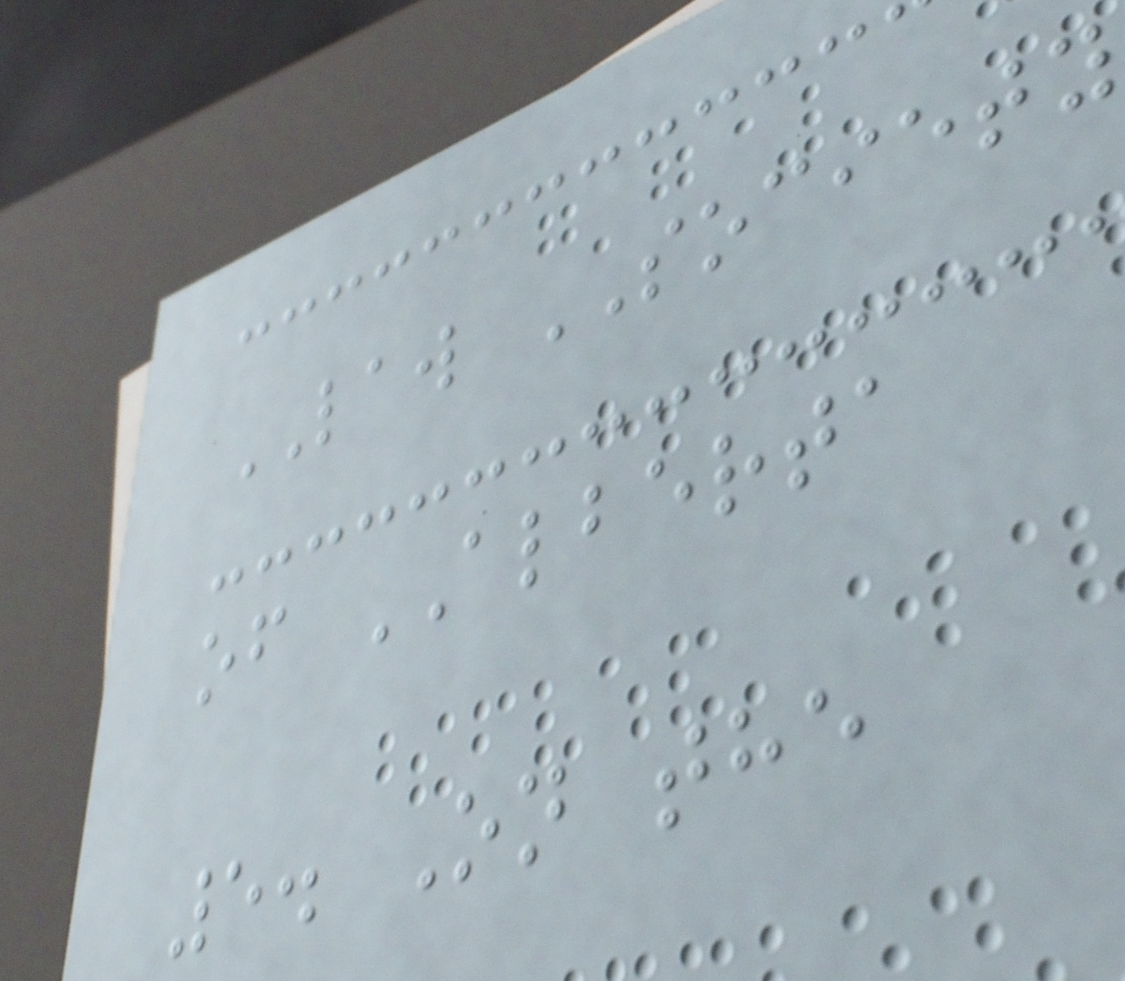LAW SOCIETY
of ALBERTA
5. On the
